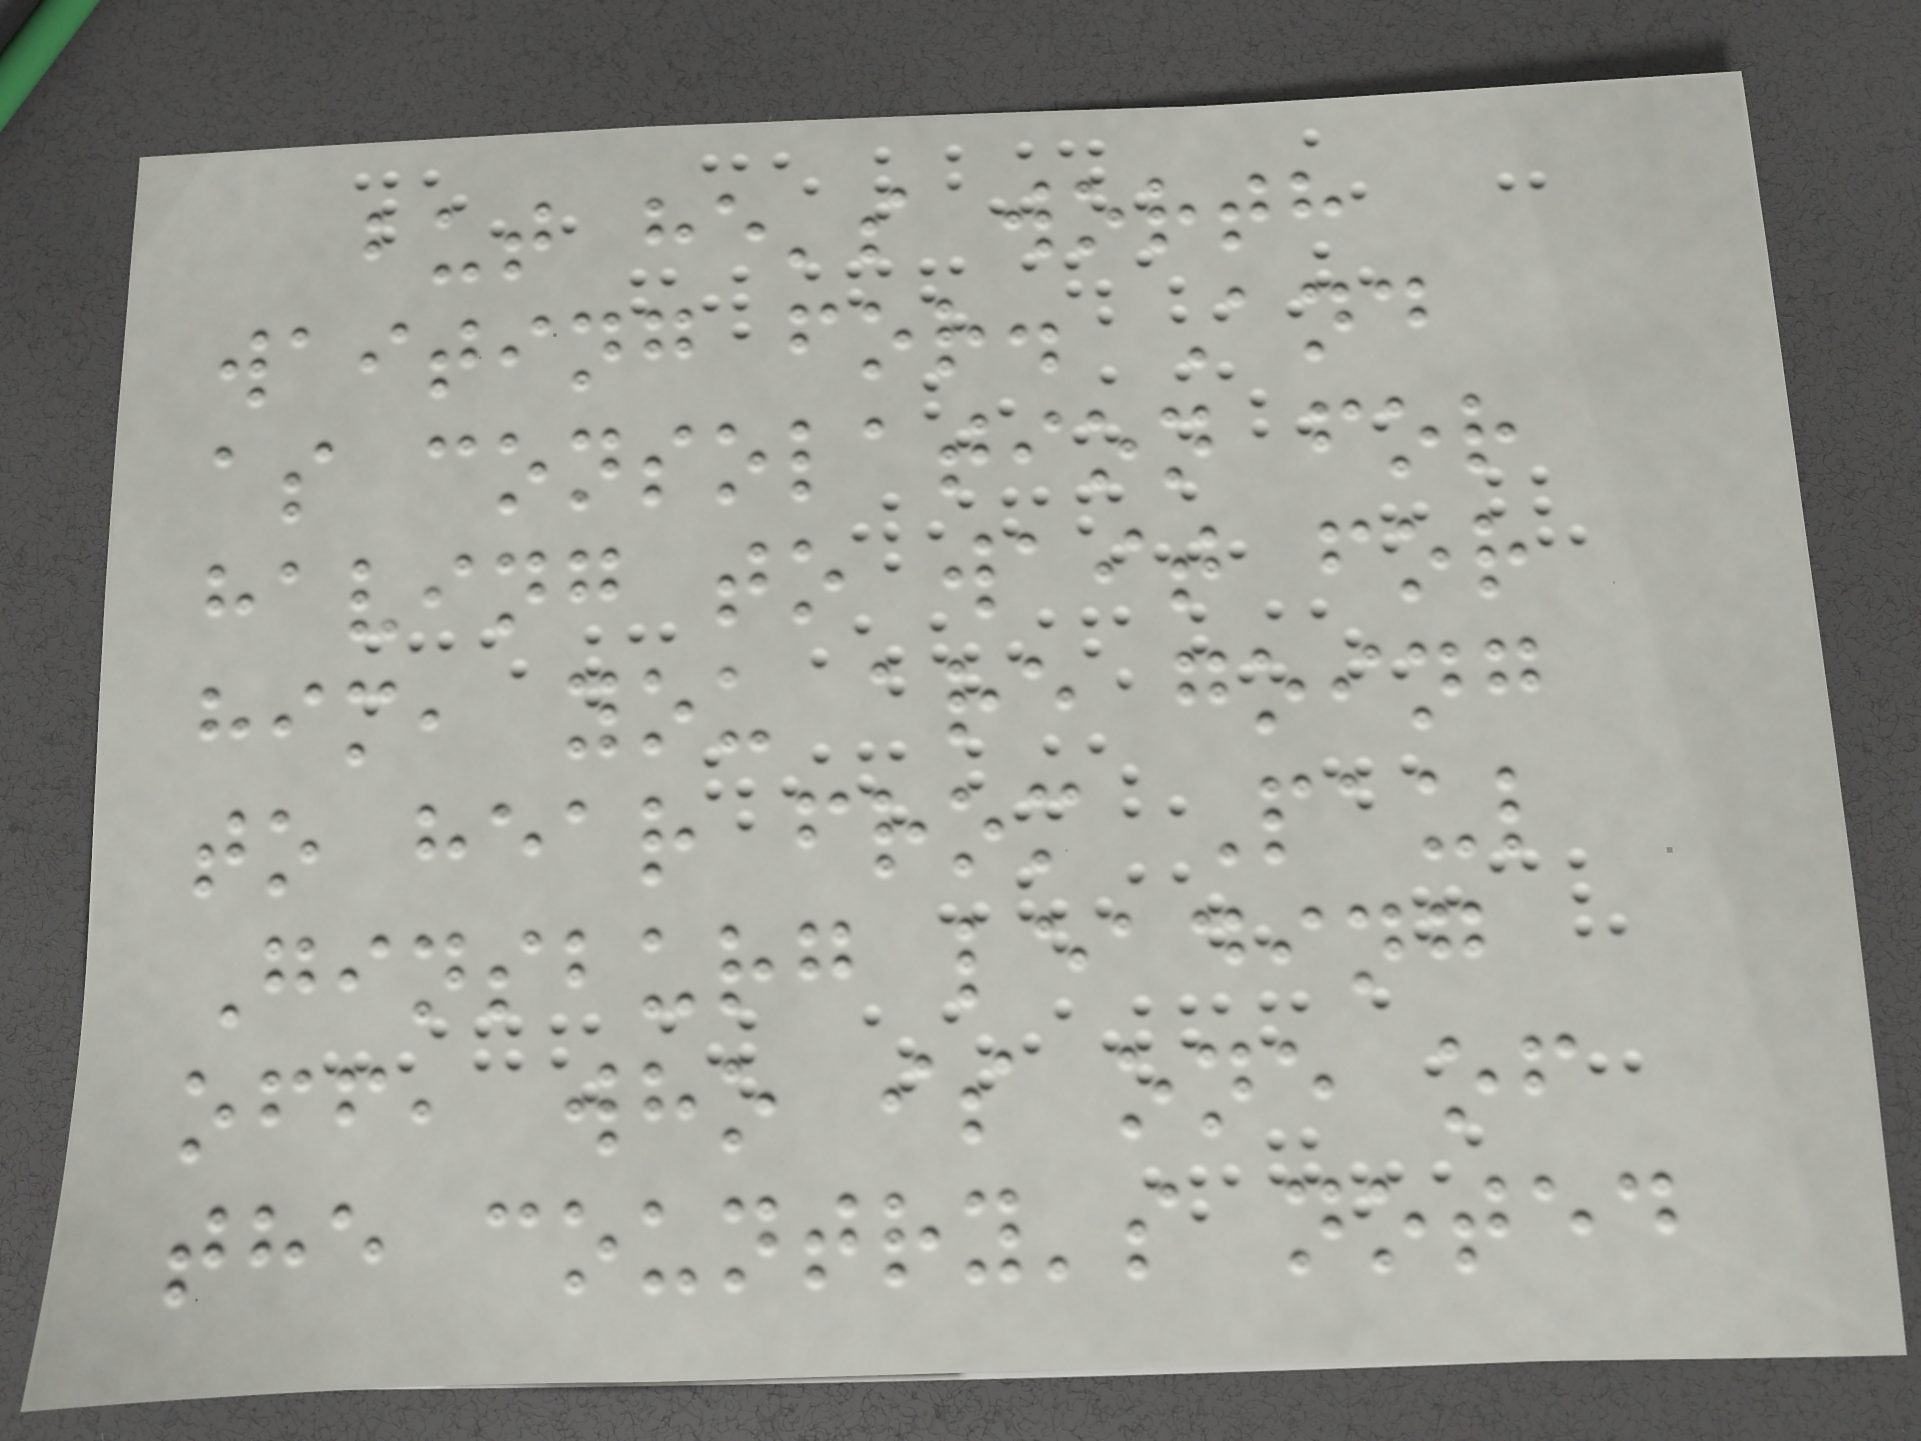but he's worth
waiting for. And
as consolation for
having to wait for
him, you are going
to hear from Paul
Ginsburg leading
off, who is one of
the country's noted
